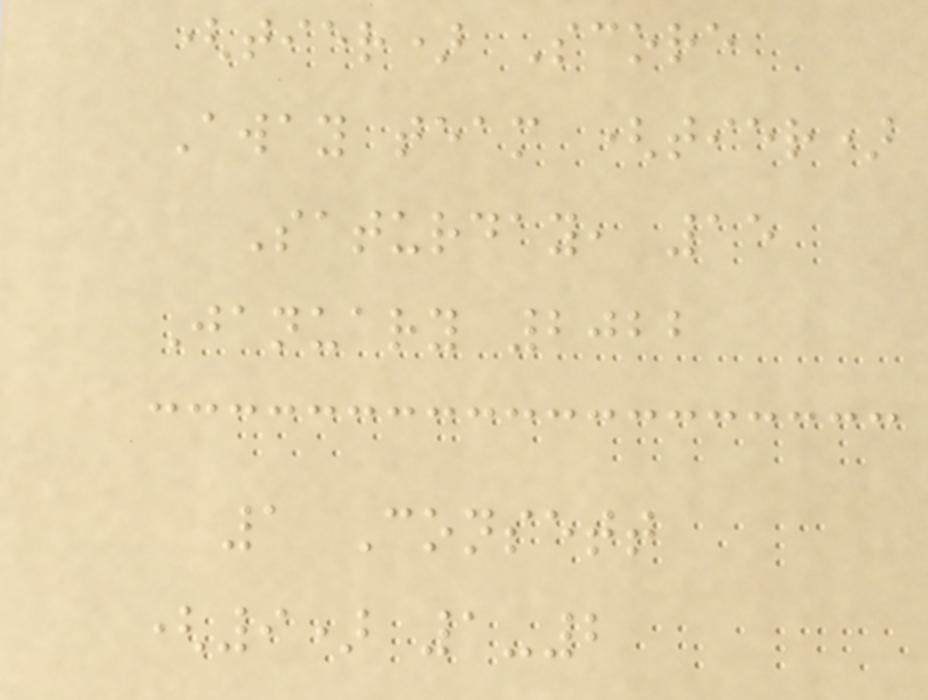(tier) Score
Away team (tier)
Saturday, 15
January 2022
1 Consett
(9) 1-2
